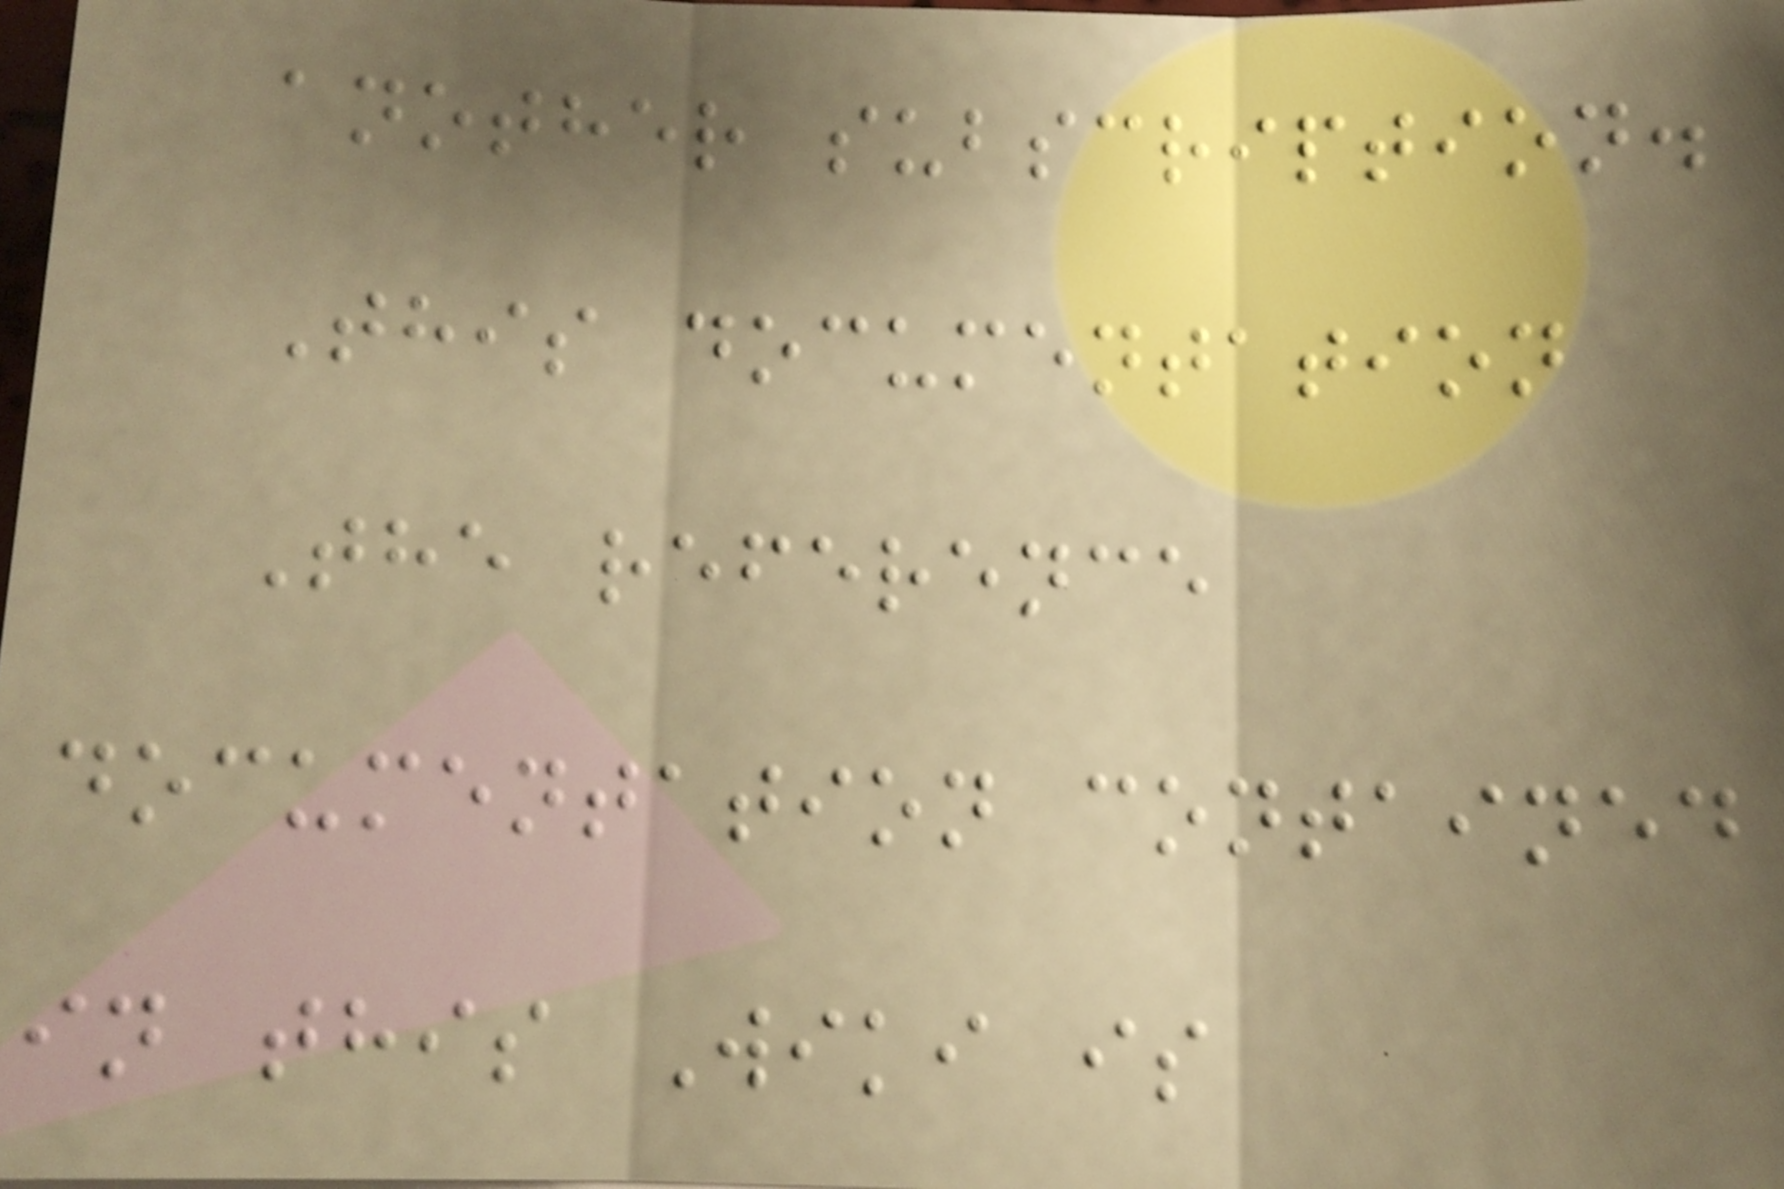another subscription.
This documentation
The reference
documentation contained
in this Wiki is
